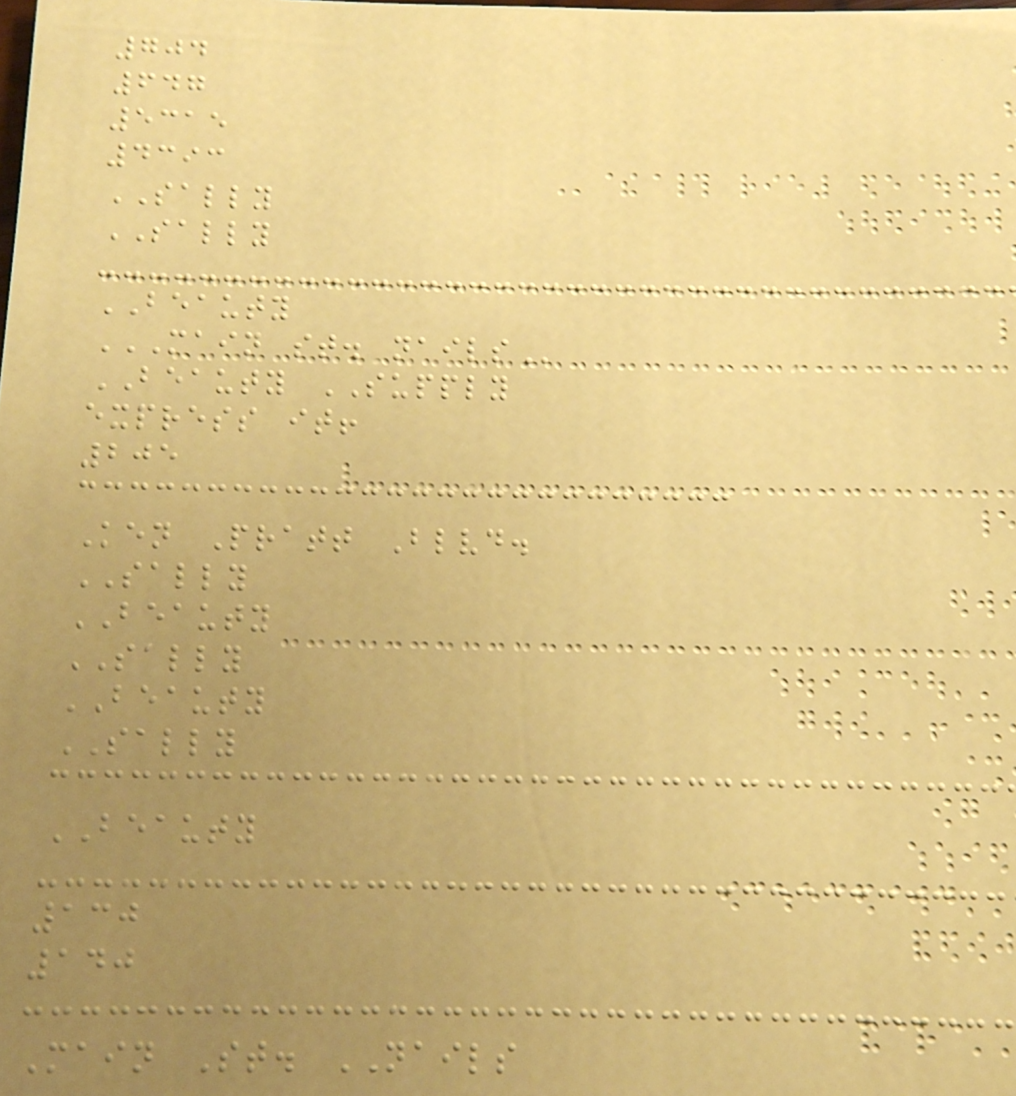704
647
5315
4393
SALLY
SALLY
BEAUTY
MAIN ST. NAILS
BEAUTY SUPPLY
express it!
205
Ken Pratt Blvd.
SALLY
BEAUTY
SALLY
BEAUTY
SALLY
BEAUTY
130
140
Main St. NAILS
